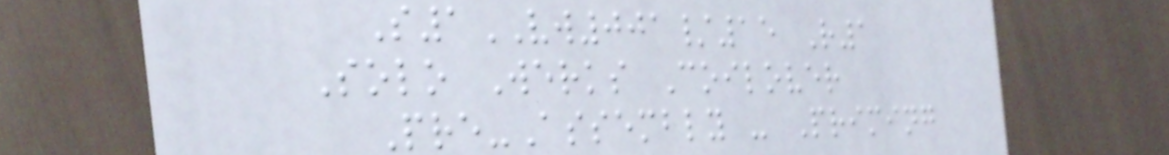S1VW001/15 R1
Solo Werks Coilover
Pre-Assembly - Priming
